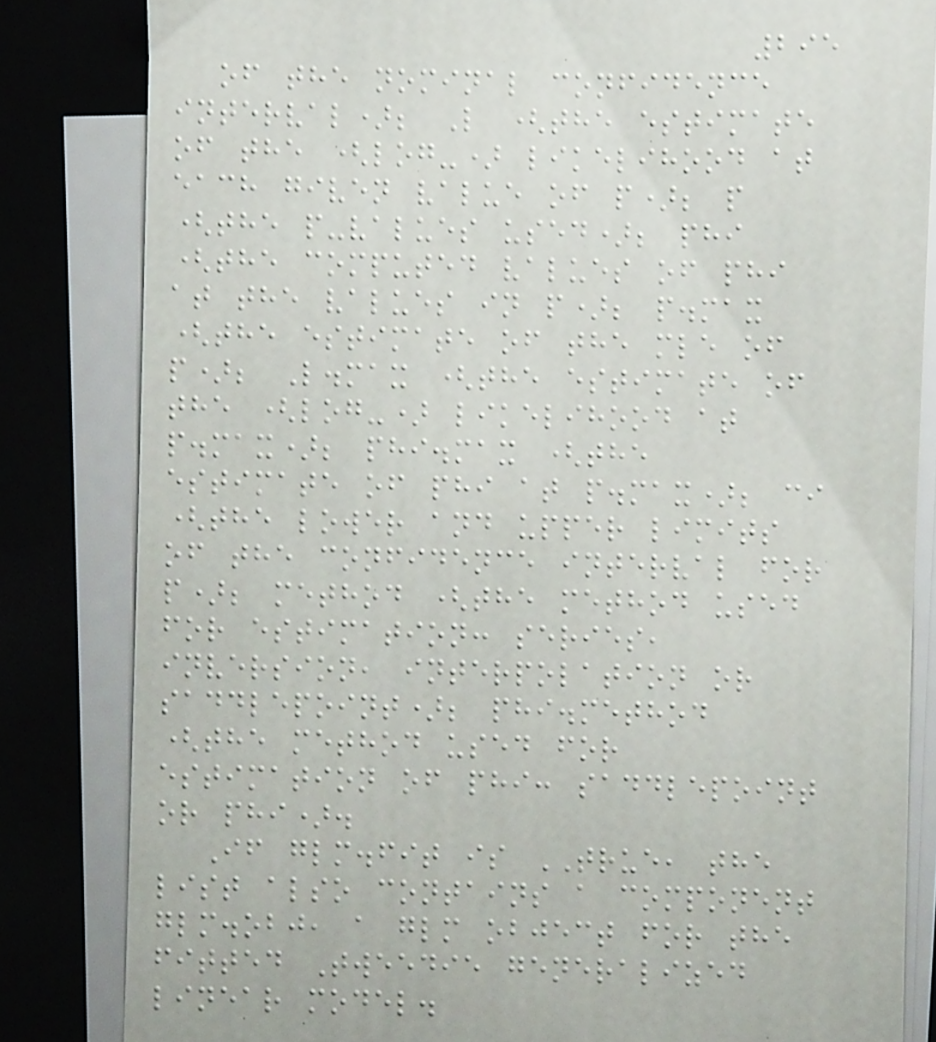295
of the nominal confidence
interval); L (the estimate
of the (log-) likelihood at
each given value of p); p
(the p-values used); phi
(the computed values of phi
at the values in p); p.max
(the estimate of the mle of
p); L.max (the estimate of
the (log-) likelihood at
p.max); phi.max (the
estimate of phi at p.max); ci
(the lower and upper limits
of the confidence interval for
p); method (the method used
for estimation: series,
inversion, interpolation or
saddlepoint); phi.method
(the method used for
estimation of phi: saddlepoint
or phi).
If glm.fit is TRUE, the
list also contains a component
glm.obj, a glm object for the
fitted Tweedie generalized
linear model.
